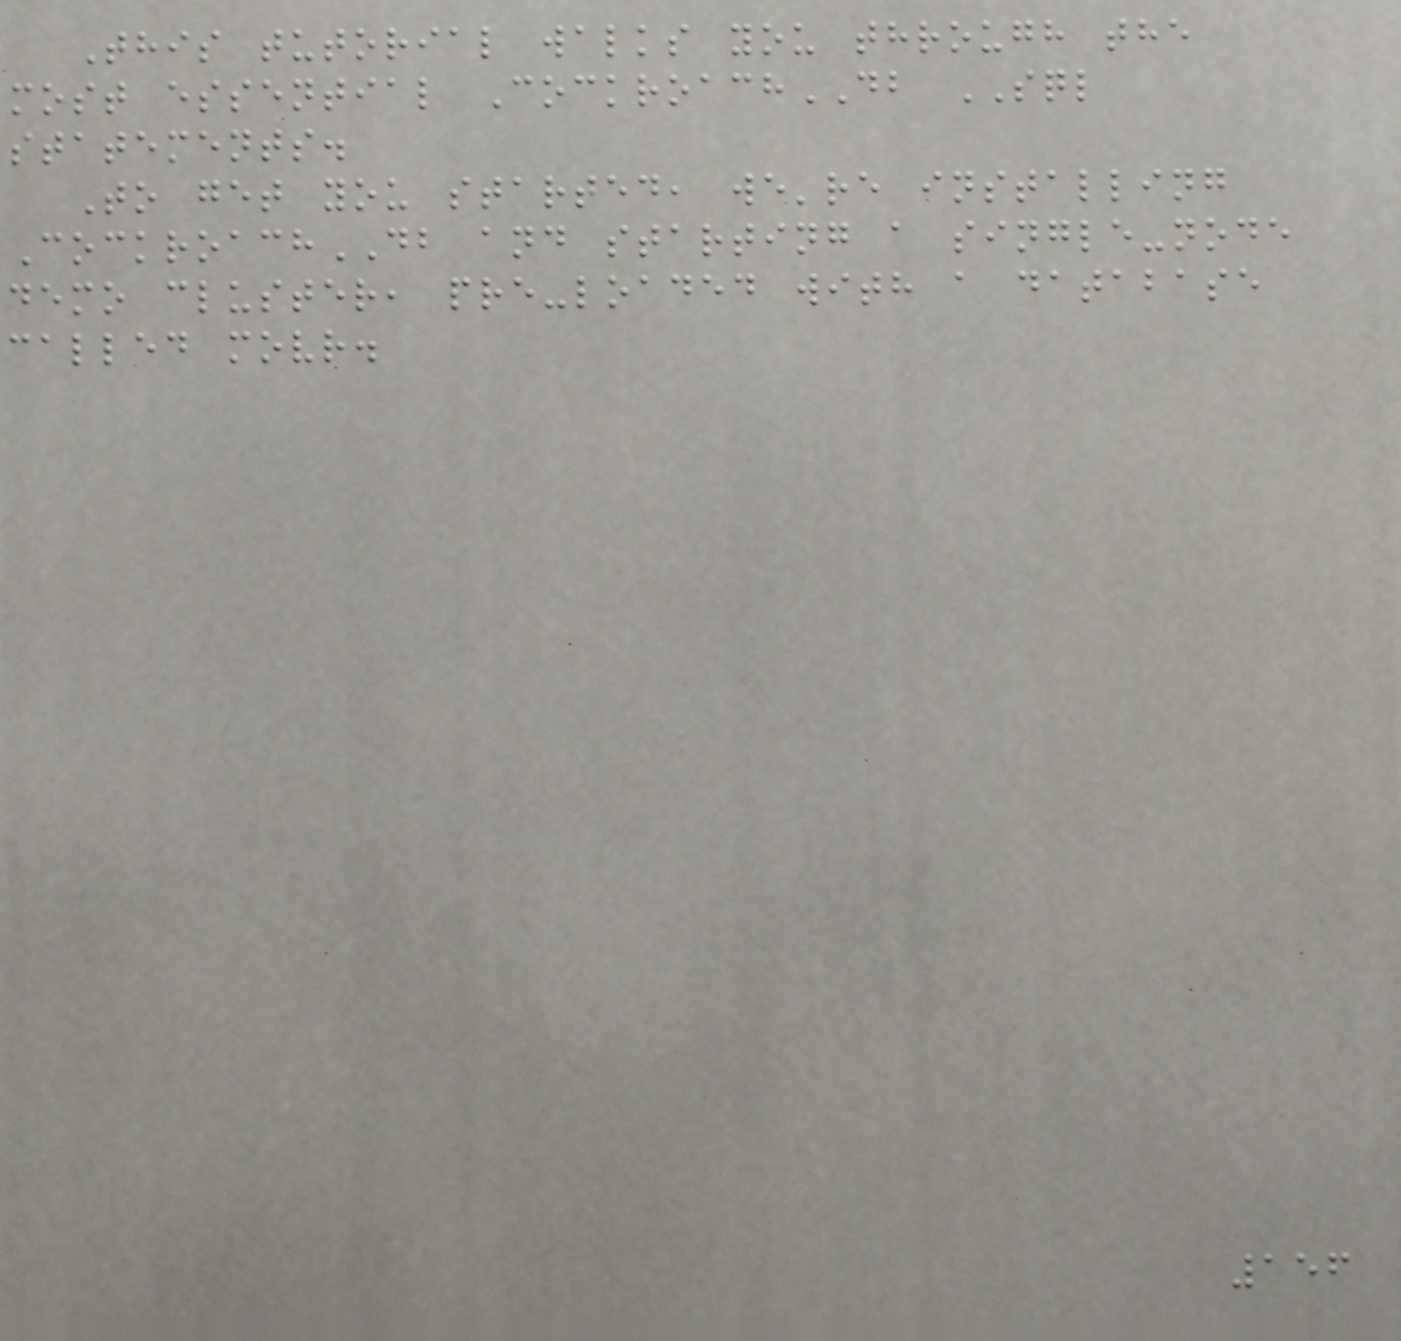This tutorial walks you through the
most essential CockroachDB SQL
statements.
To get you started, we're installing
CockroachDB and starting a single-node
demo cluster, pre-loaded with a database
called movr.
156
